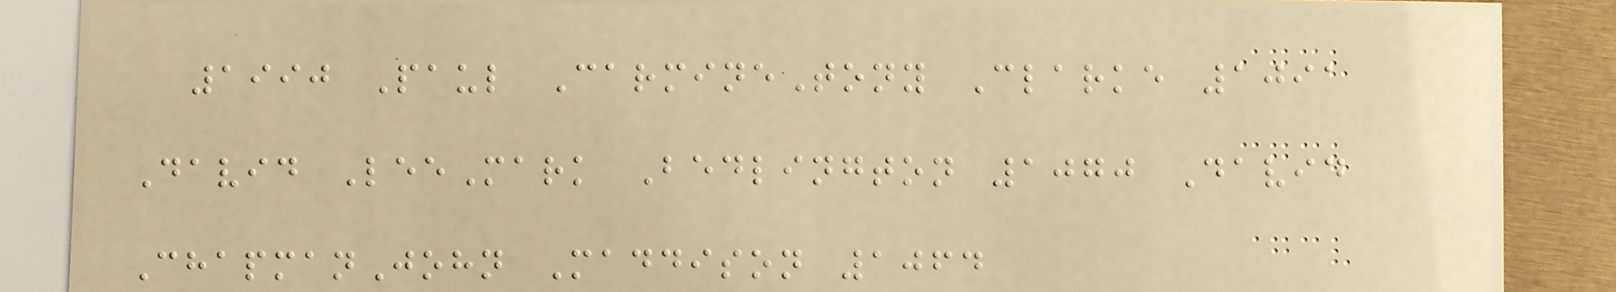1990 Paul CarmineTony Clarke 1091
David LeeMark Bedlington 1070 David
ChapmanJohn Maddison 1064
